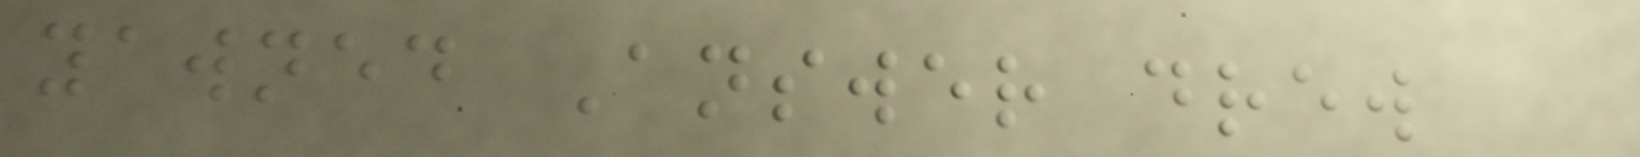yawned Answer drew
